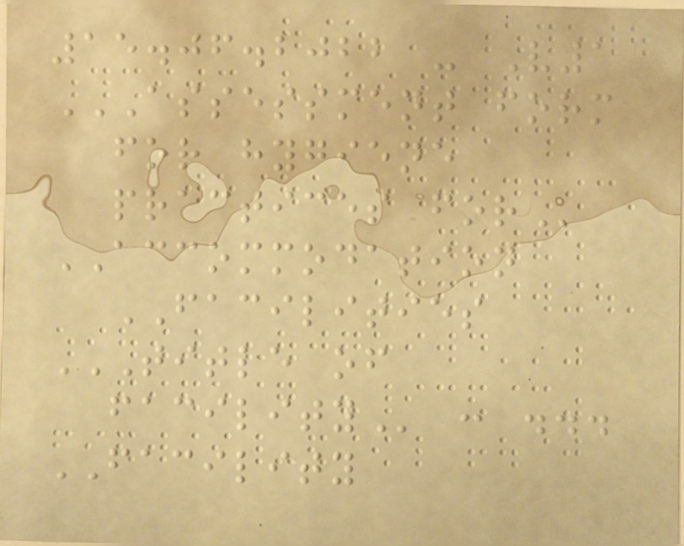15.06.2022 - V1
ASSESSMENT FORM
FOR HYGIENE
PRACTICES FOR
ACCOMMODATION
FACILITIES
TITLE OF
FACILITY : ...
FACILITY
